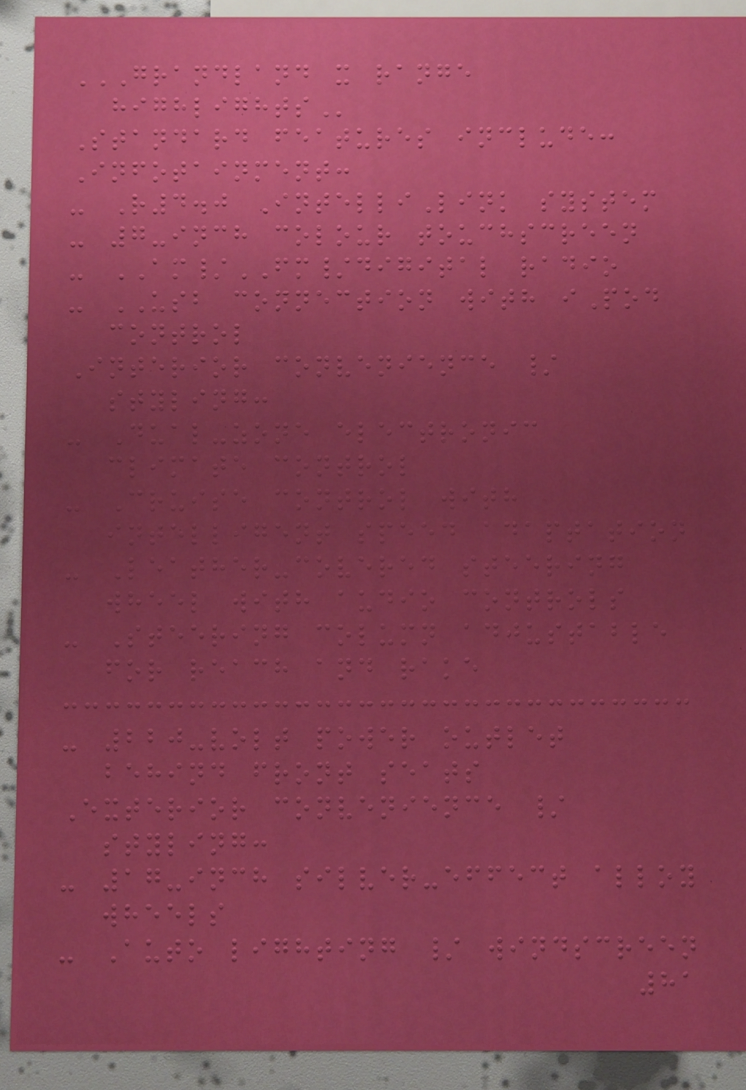GRANDLAND X RANGE
HIGHLIGHTS
Standard features include:
Infotainment:
- R4.0 IntelliLink system
- 7-inch colour touchscreen
- AM/FM/digital radio
- USB connection with iPod
control
Interior convenience /
styling:
- Dual-zone electronic
climate control
- Cruise control with
intelligent speed adaptation
- Leather-covered steering
wheel with audio controls
- Steering column adjustable
for reach and rake
- 220-volt power outlet
behind front seats
Exterior convenience /
styling:
- 17-inch silver-effect alloy
wheels
- Auto lighting / windscreen
81
